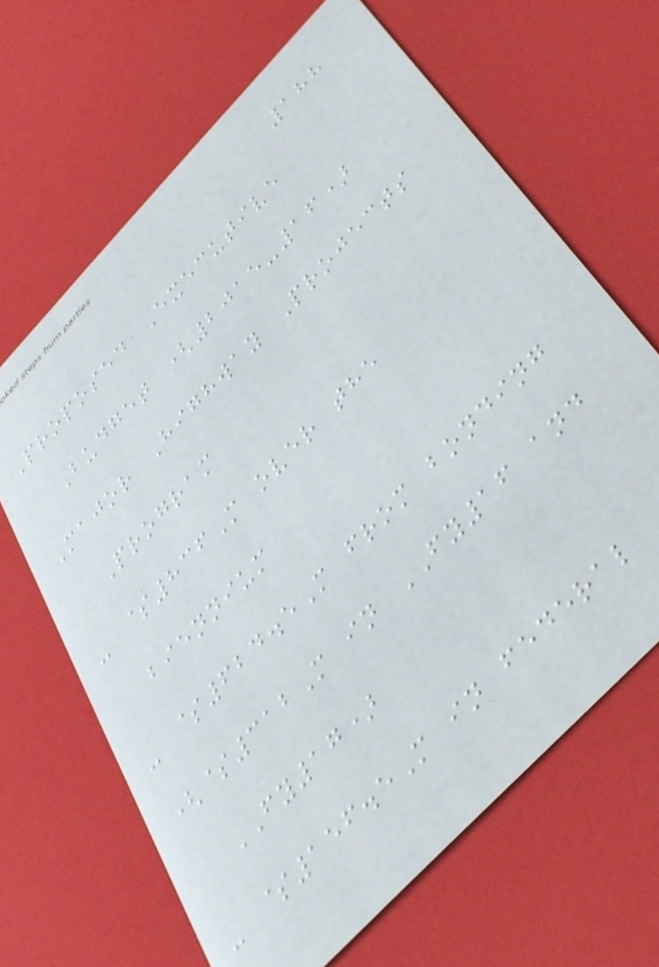188
Proposed Executive
Budget (2015-16)
Major Highway Projects
Program
- $836M over the
biennium
- $624.5M from bonding
($312M in FY16 and
FY17)
- $156.5M in federal
